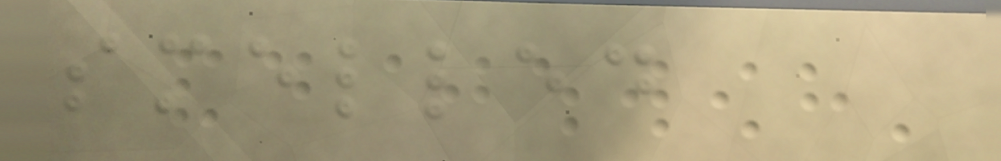smelled
